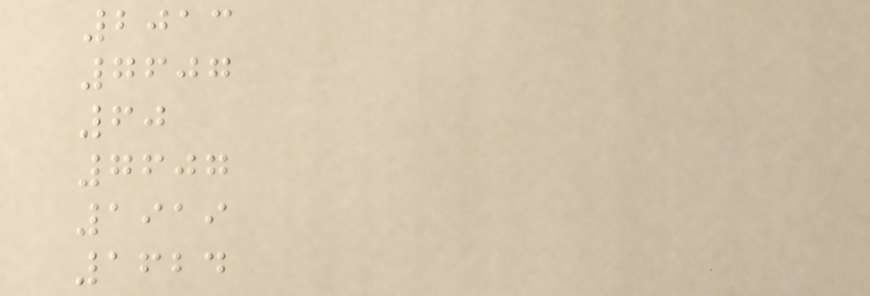2013
7607
60
7607
1919
1624
